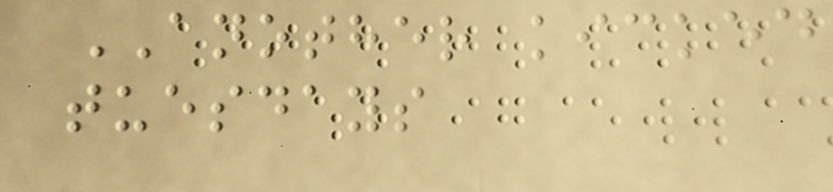ANOTHER kicked
tuesdays
